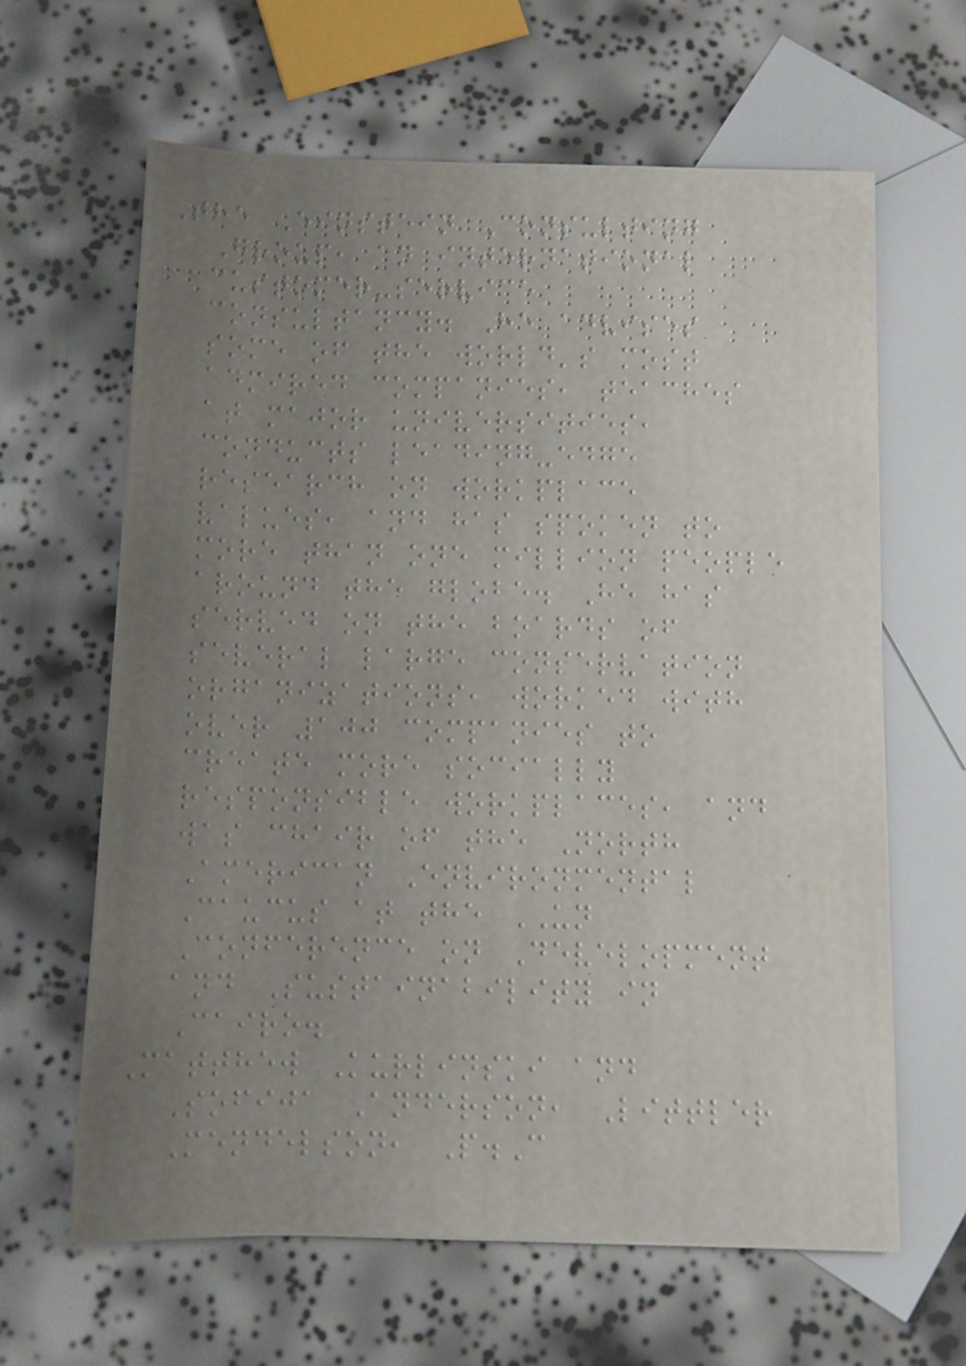The Einstein Consulting
Group, an international
customer-service
consultancy. He advises
some of the world's most
admired companies, teaches
at major universities,
conducts leading-edge
research on workplace
values, and has spoken to
more than one million people
around the globe. He has
served on the boards of
several large conservation
organizations, worked with
over 100 companies to
create more socially
responsible workplaces, and
was chair of the North
American Environmental
Caucus at the UN
Conference on Development
and Sustainability in
Cairo.
Matthew Kurlinski and
Sofija Anderson, Littler
Mendelson, P.C
